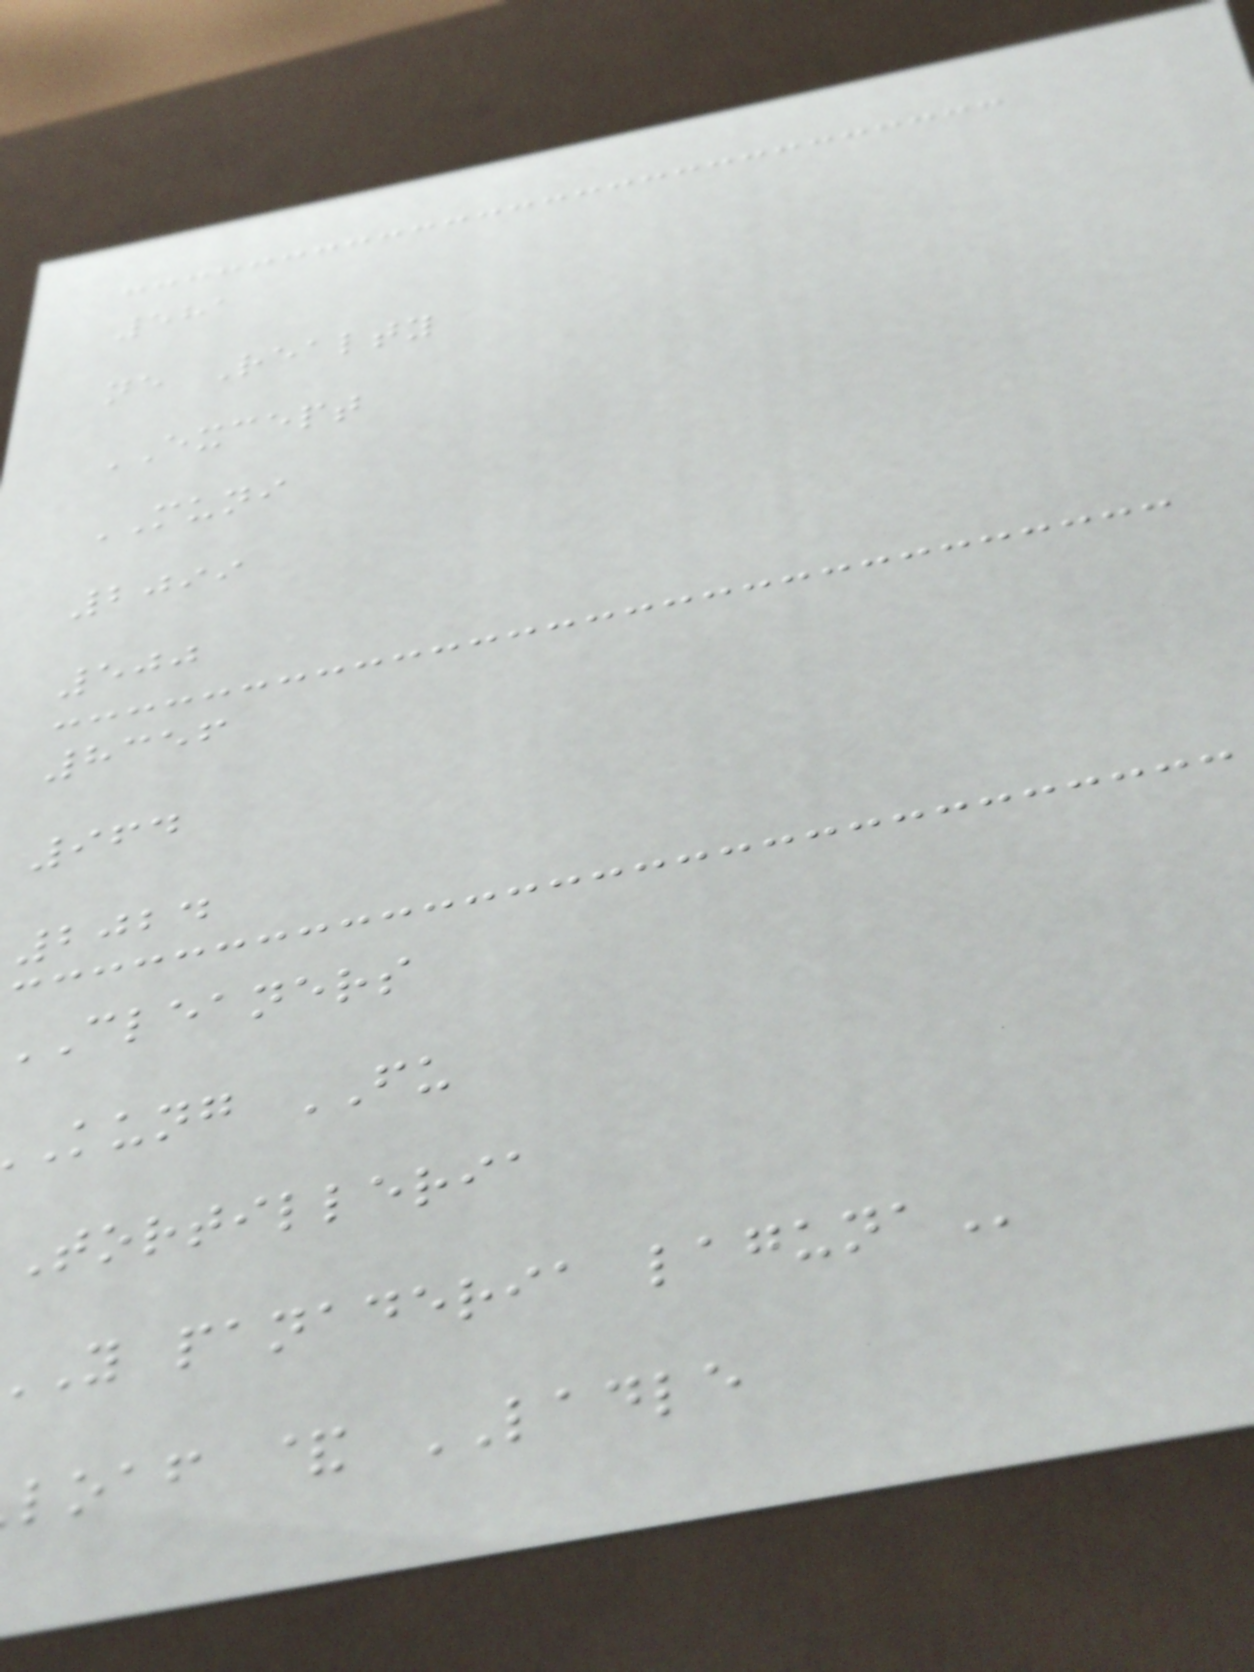581
ne Realty
EXCEPT
MUNI
2099
500
8356
964
2024
cleaners
kung FU
tortilleria
Y panaderia
loaf & LADLE
